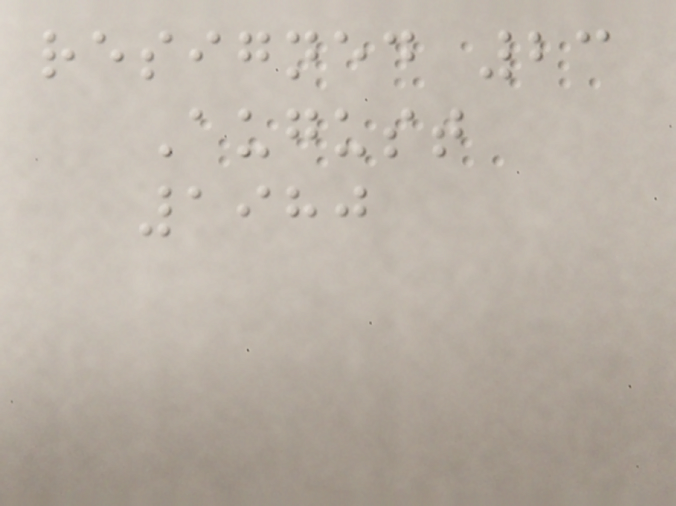resigned 23
August
1980
